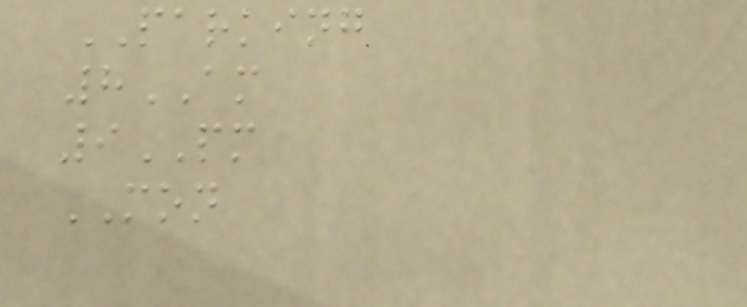PARKING
8AM
9PM
MON
